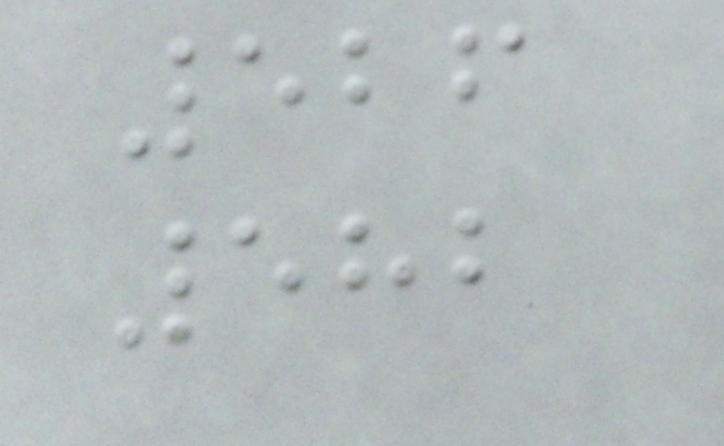526
582
